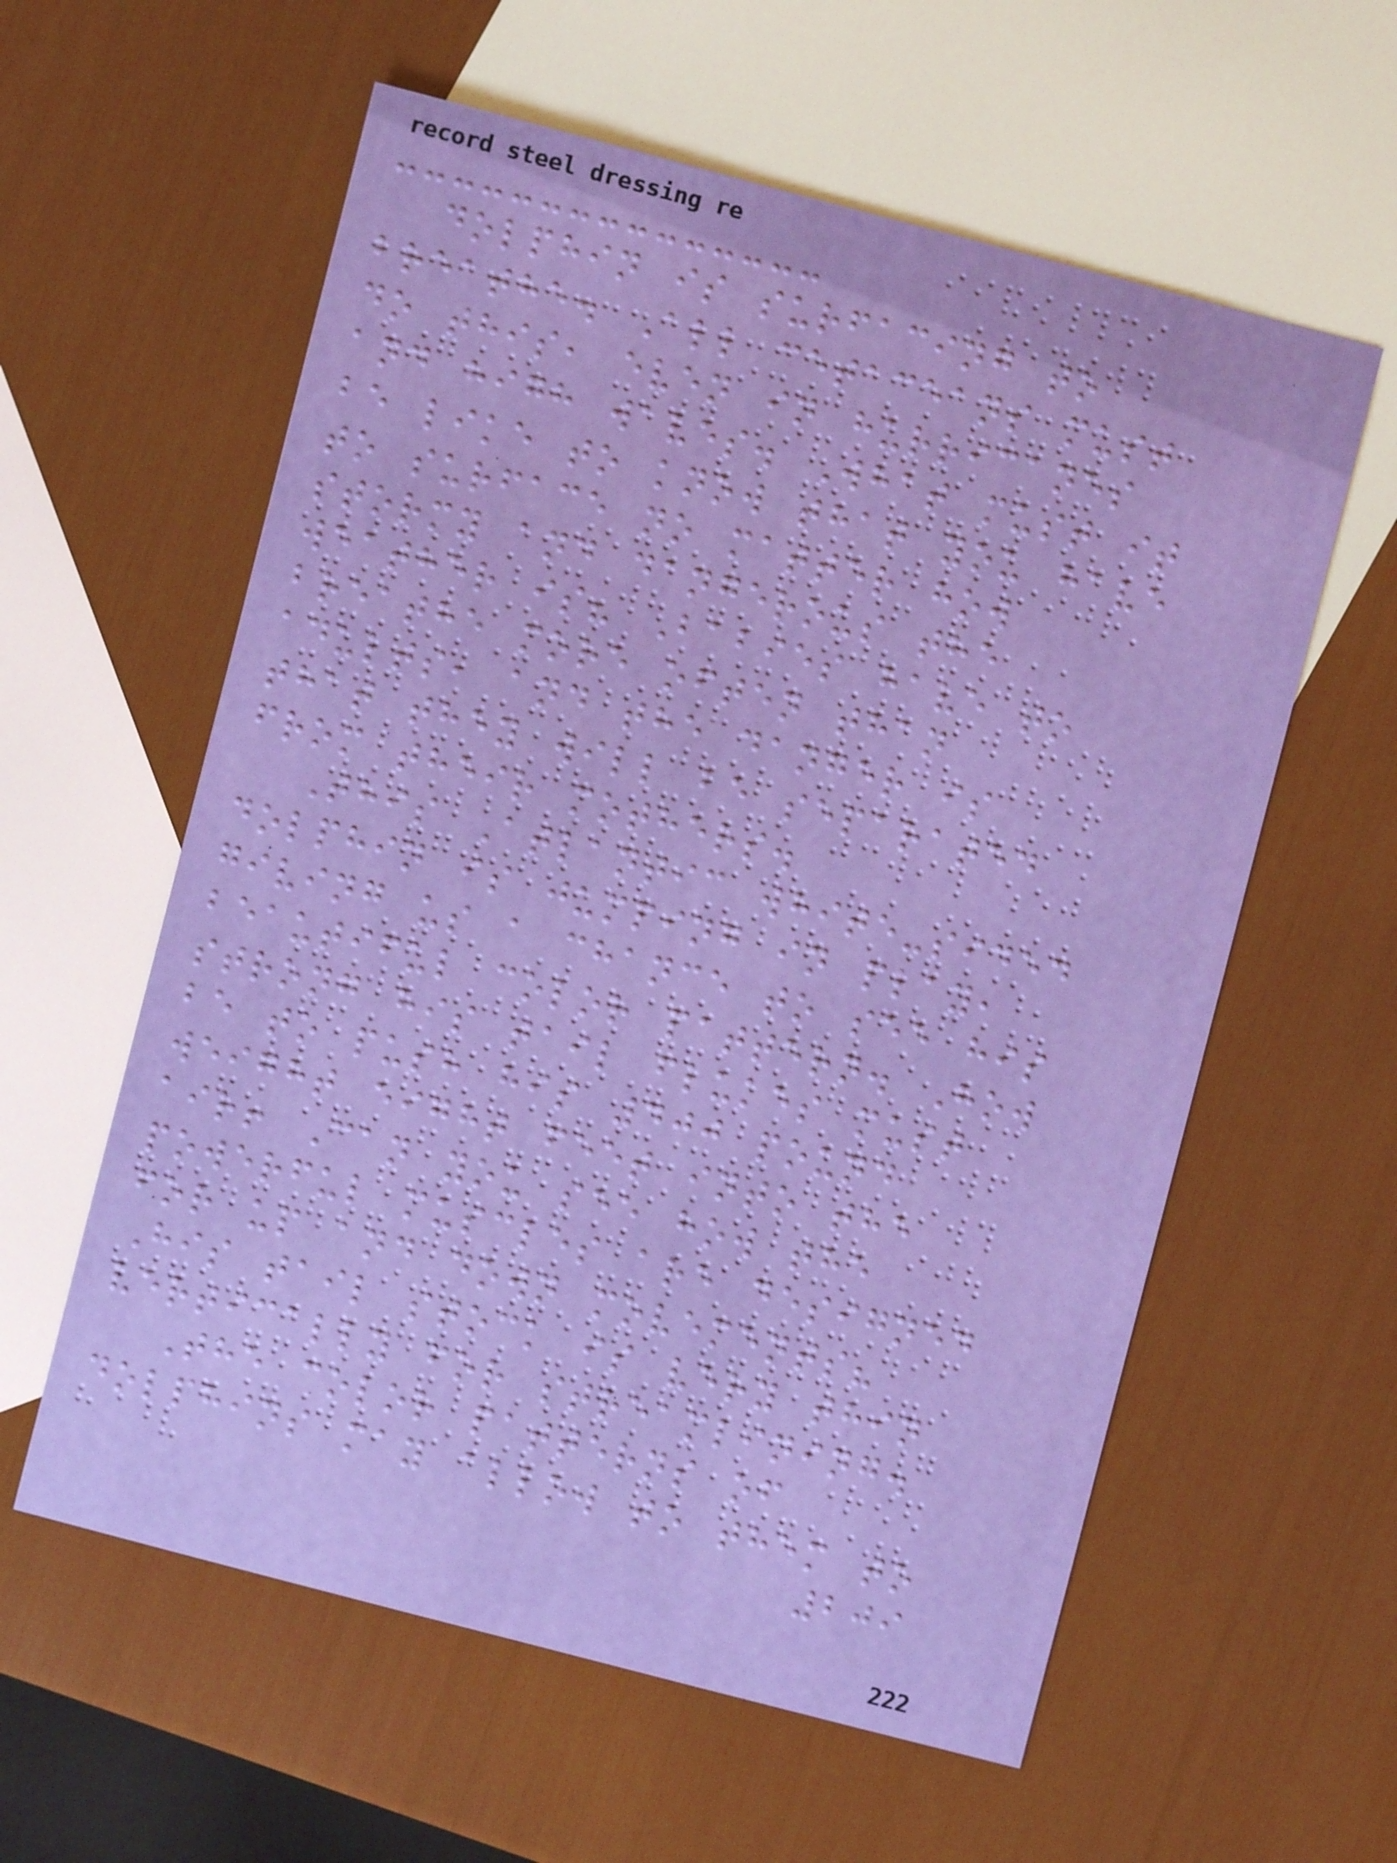dolphin is surfacing to
breathe. All cetaceans must
do this, even in hurricanes
and high waves. What must it
be like to know that you have
to surface no matter how
stormy and dangerous the
weather is? Babies have to
breathe more often than
adults, and the danger is
that they will be separated
from their mothers.
This Atlantic white-sided
dolphin is jumping in play,
giving us a chance to see his
beautiful color pattern. How
strong his tail flukes must
be to push his 400 pound
weight eight feet into the
air! Can you see how the
powerful muscles are designed
for up and down movements?
His tail stock is very thin
vertically for streamlining.
The color patterns of
dolphins may allow to them to
209
